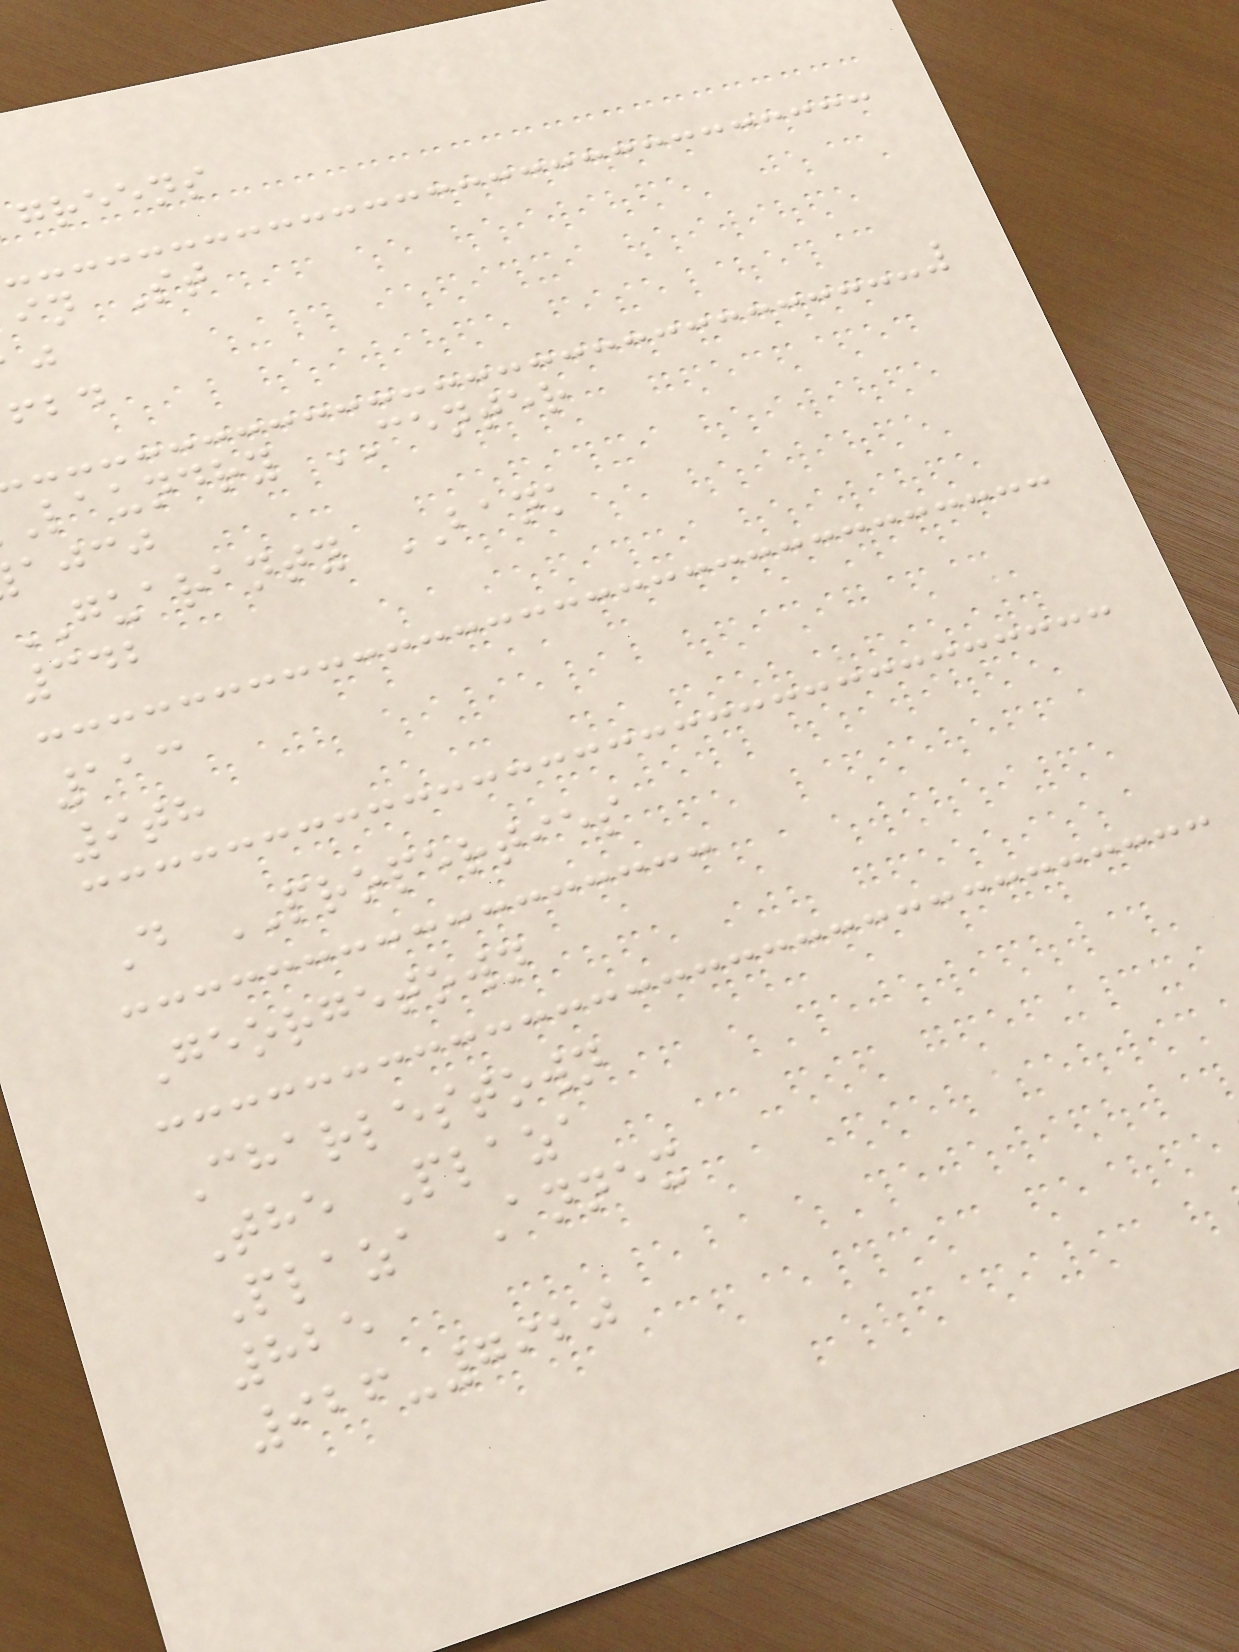greens
in St
laundry CENTER
ajcj
guaranty BANK
342
113
9th
D PROPERTIES
Georgetown
Charlestown
The Plaza
Plaza Annex
825
926-7920
